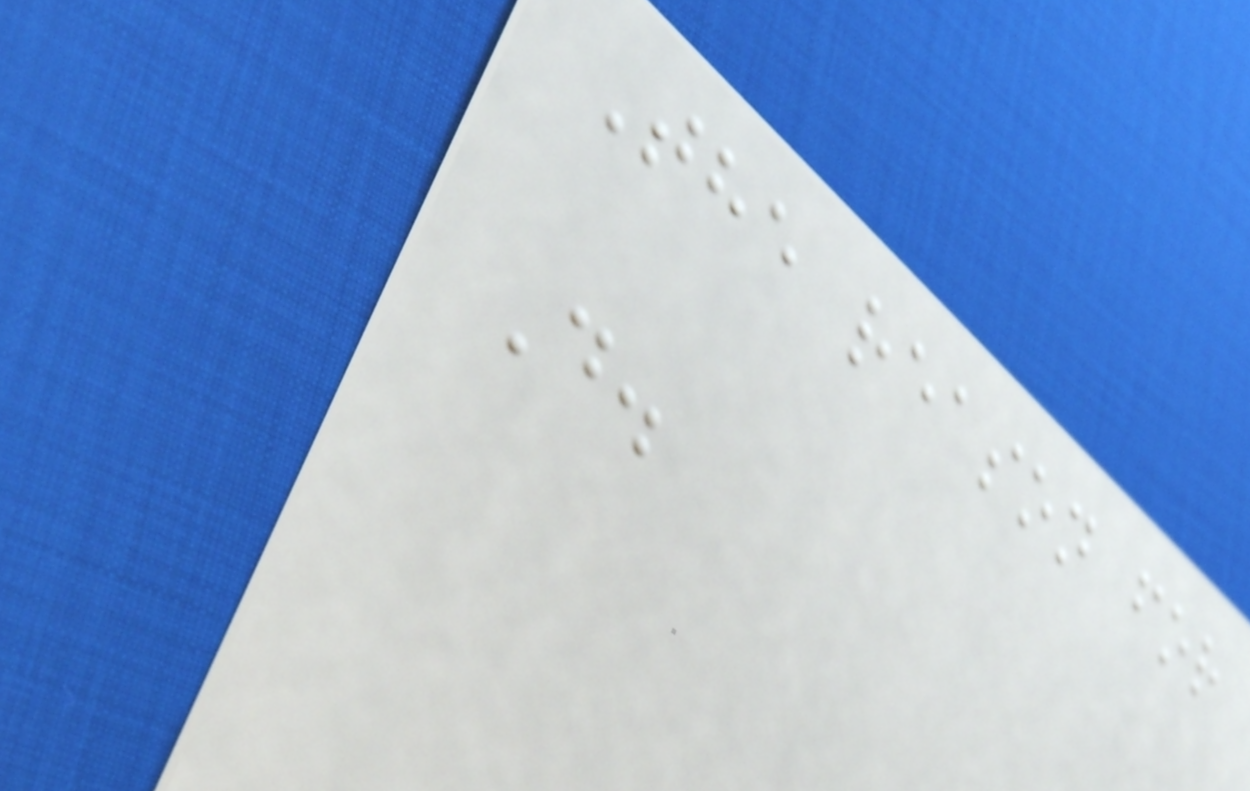The reason for
D.
